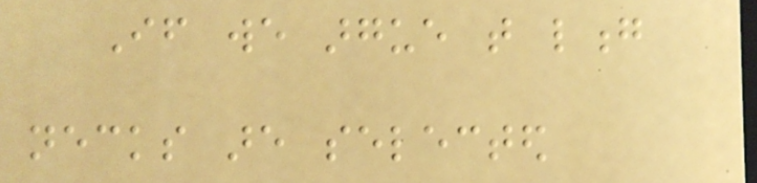If we argue that long
necks are selected
